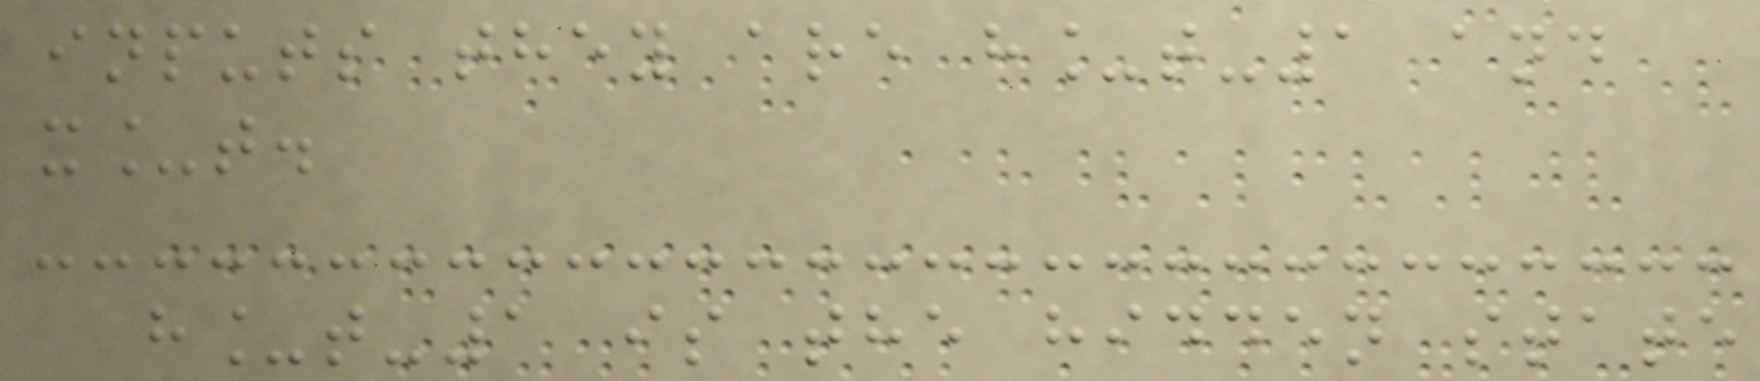inputs they are h_t-1 and
x_t.
h_t-1 is the hidden state
